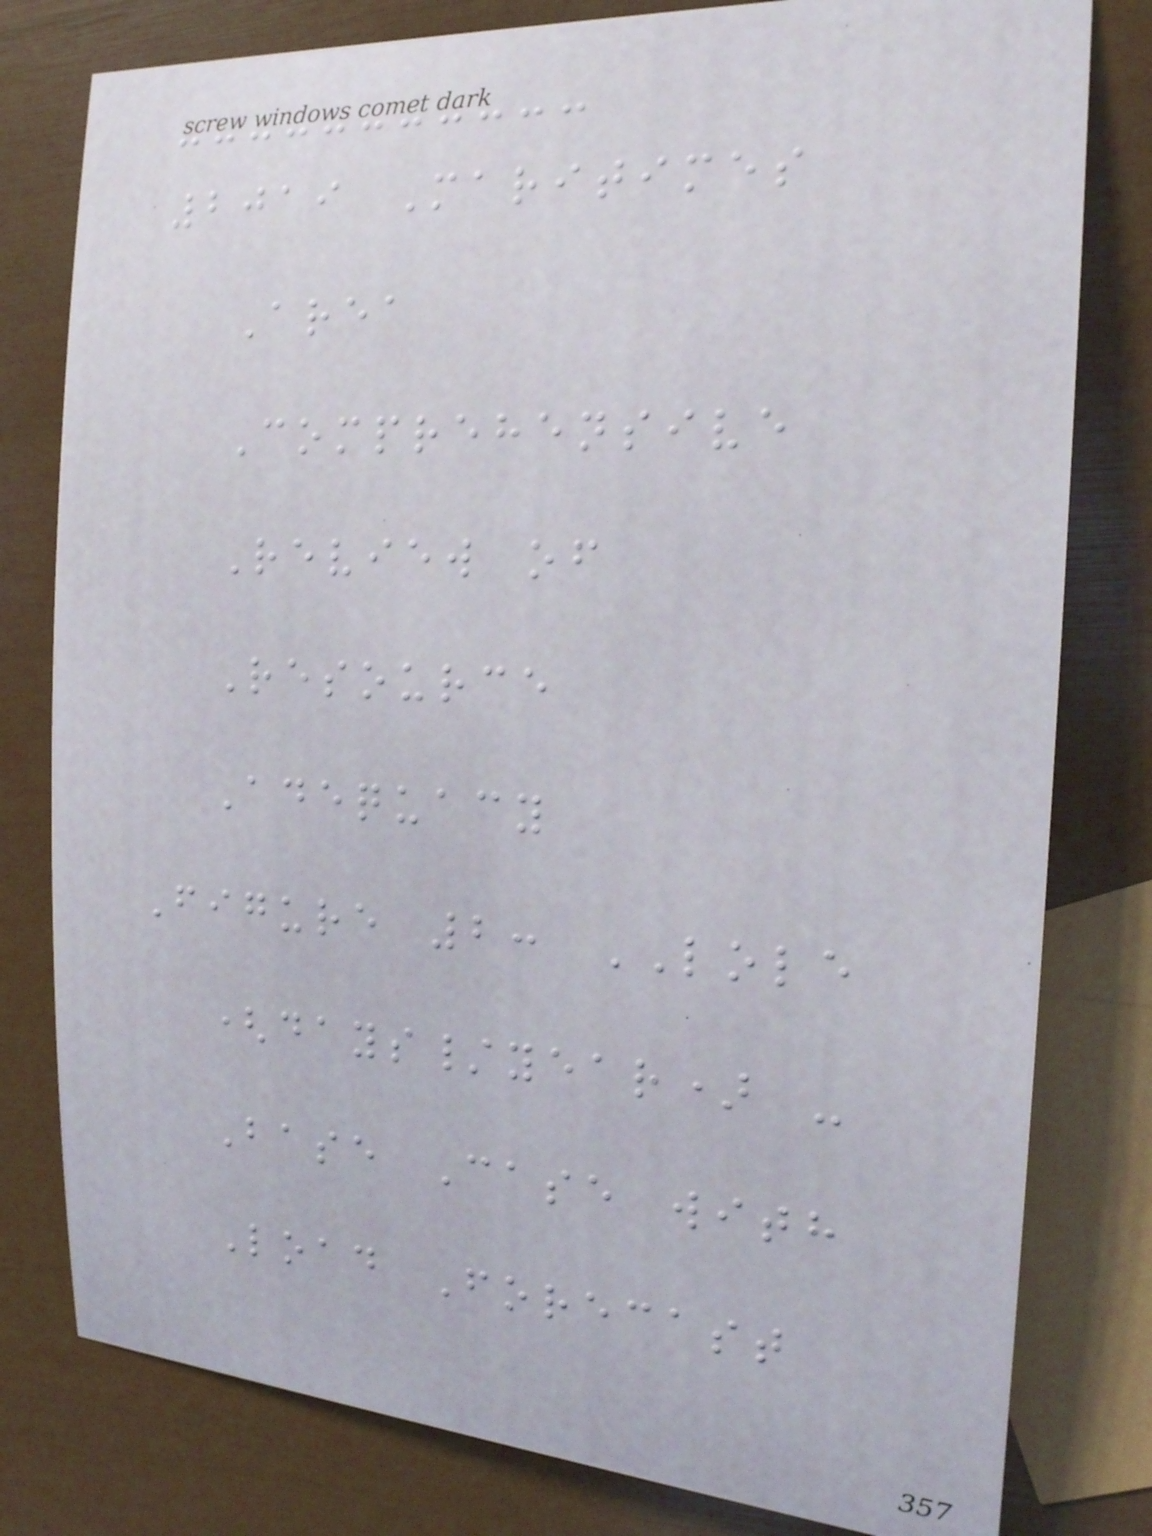2019 Maritimes
Area
Comprehensive
Review of
Resource
Adequacy
Figure 2: LOLE
(days/year) -
Base Case with
Load Forecast
